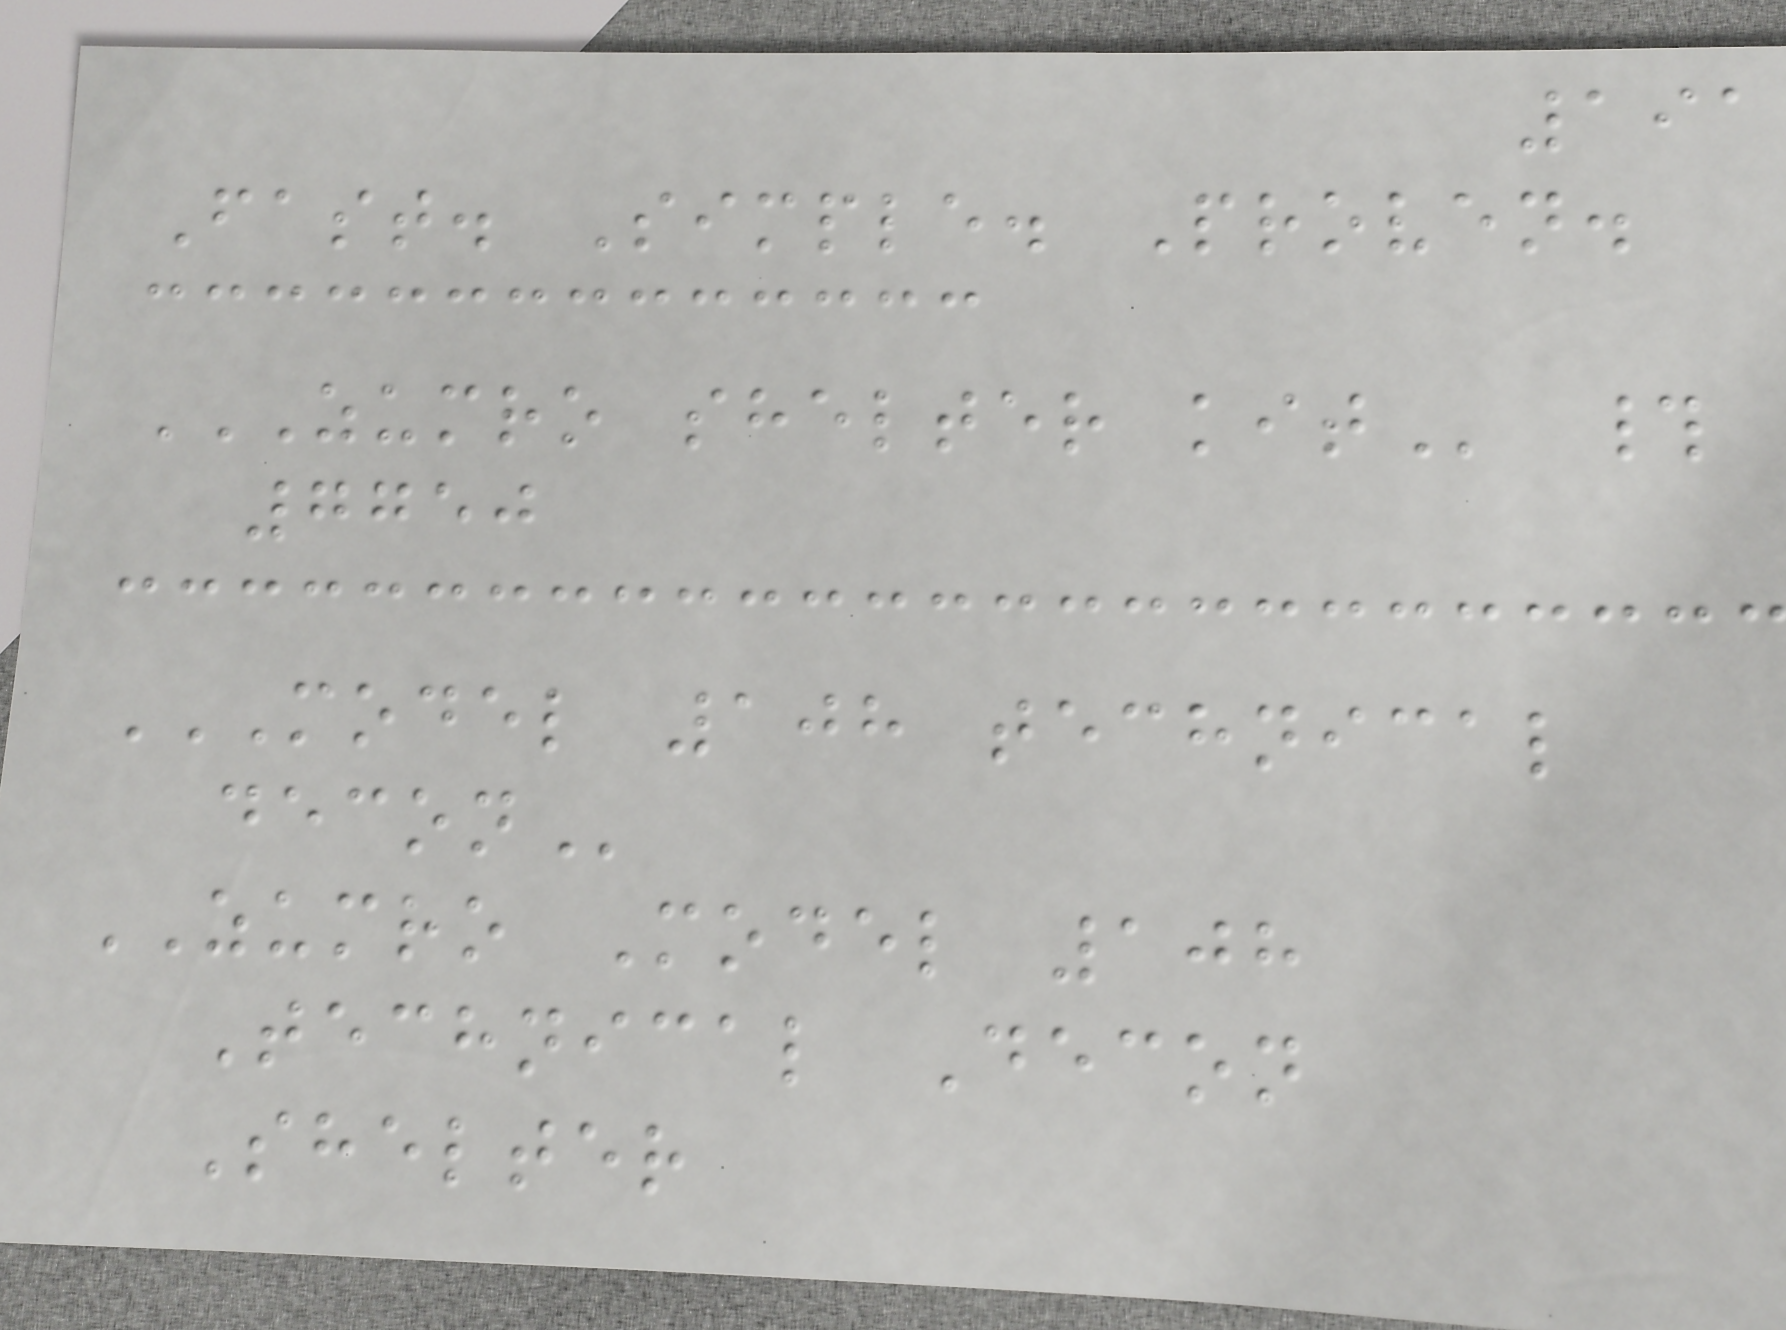191
Fast. Simple. Proven.
ZUMRO SHELTER KIT #
7750
MODEL 108 TECHNICAL
DECON
ZUMRO Model 108
Technical Decon
Shelter
